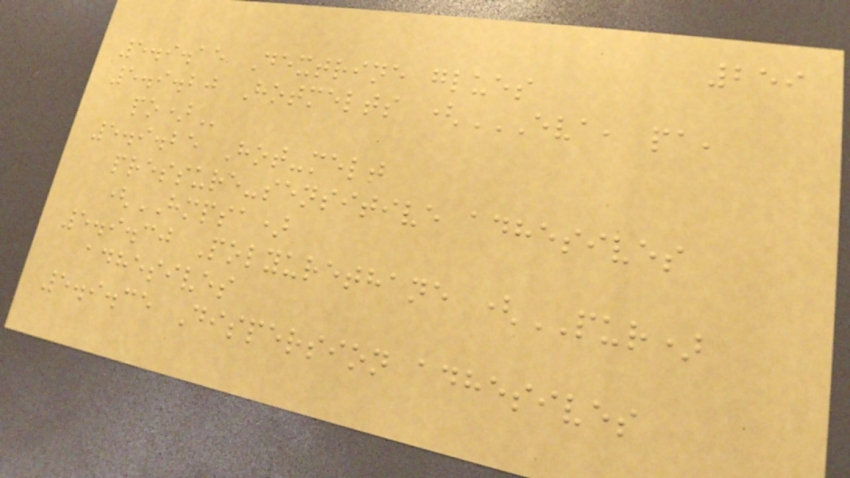259
5.9.15 Dextrine glues
5.9.20 Hotmelts (EVA, PA,
PO)
5.9.25 Hot-melt
pressure-sensitive adhesives
(HMPSA)
5.9.30 Polyurethane (PUR)
adhesives
5.9.35 Dispersion adhesives
